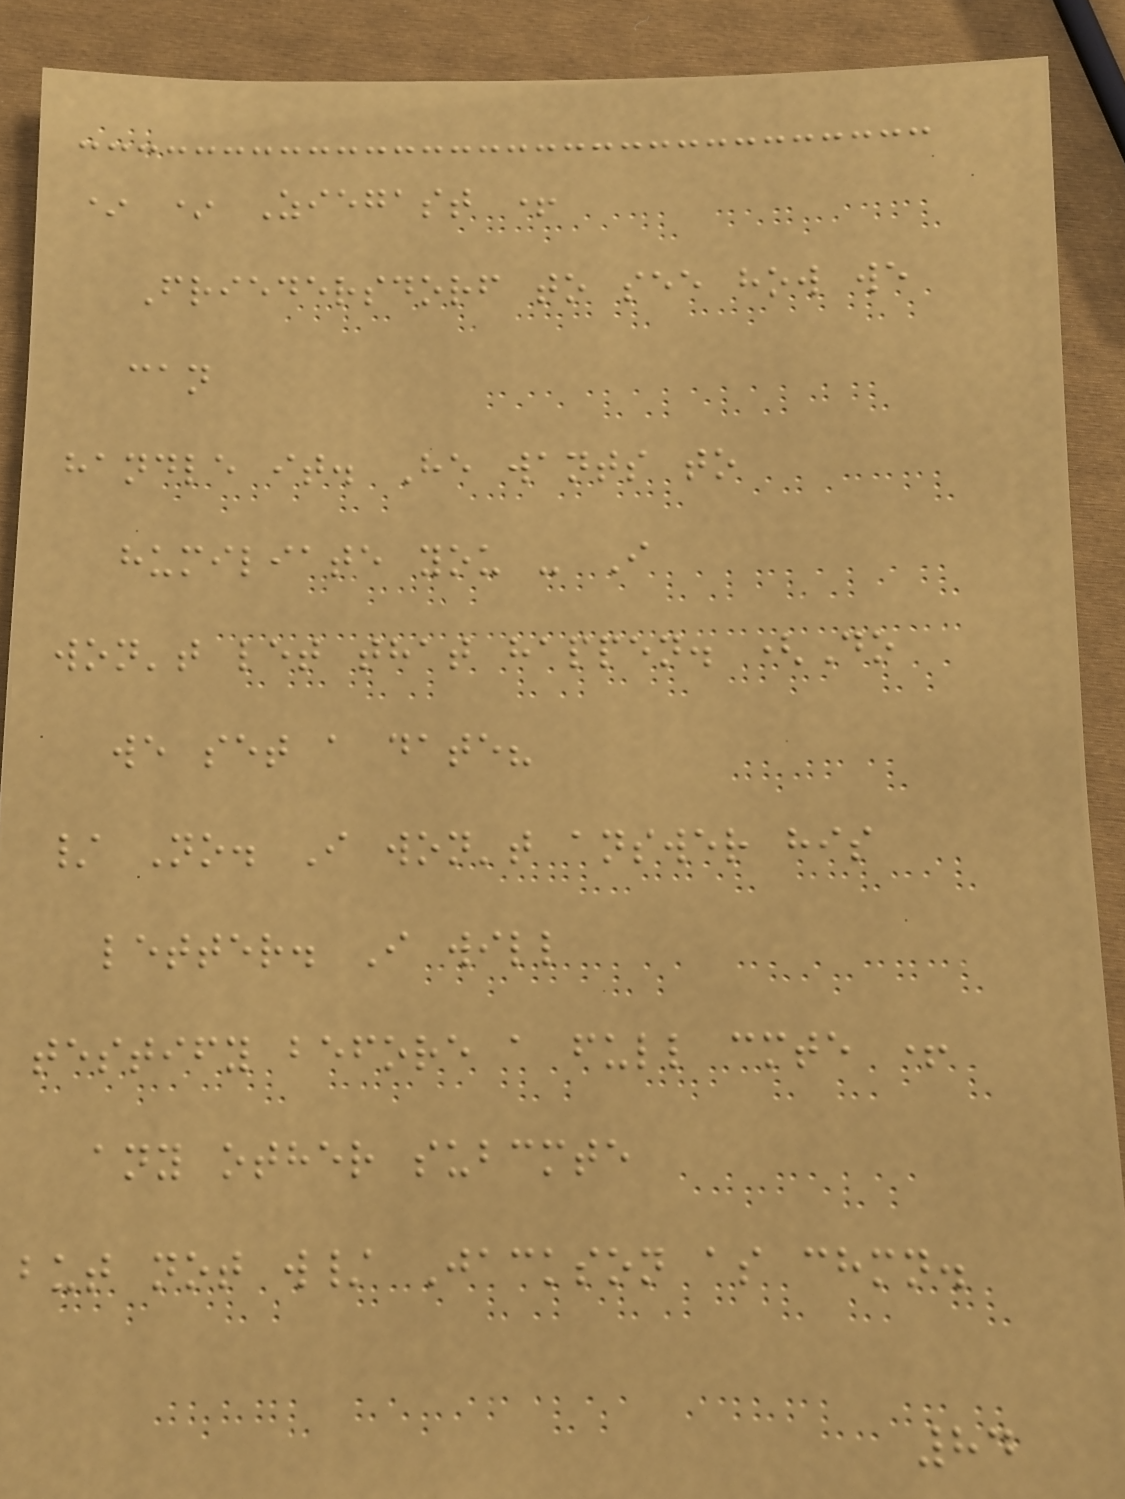* * Ziegast +
Friedersdorf to see how we
can
handle it. He wants to
humiliate you - I
won't let that happen. (Do
we set a date?
/ No. I won't answer his
letter. I will
testify before a full cmte +
any other subcmte
but not w/ Jackson as chmn.
84
